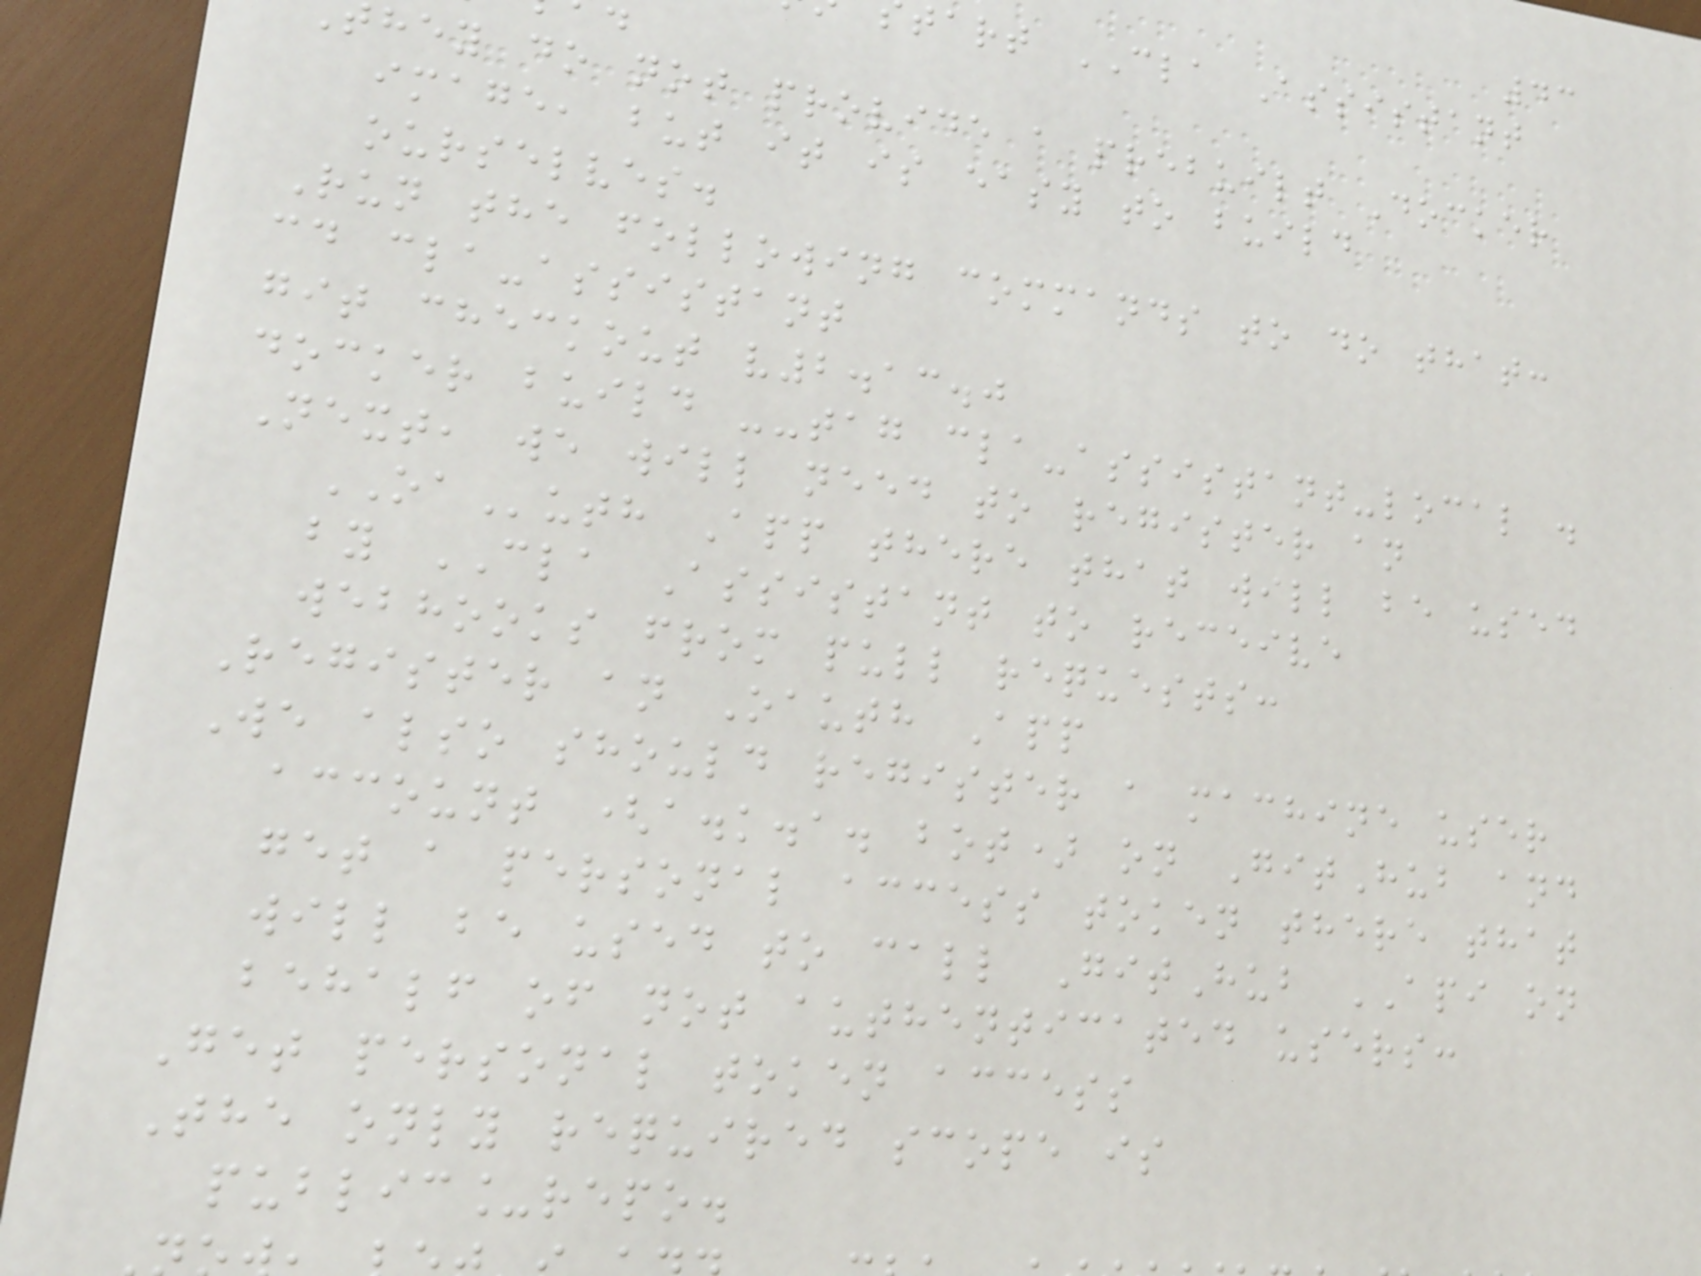43
tart CLA Assistant
hey do not provide a prebuilt Docker
image, but it is easy to build
ourselves.
Run the following commands to do that:
cd cla-assistant
git checkout v2.13.0
docker build --tag cla-assistant-local .
Next, we will need to register an
OAuth App there that will be used
by CLA Assistant to receive
webhooks from pull requests:
Register an Oauth App
We also should register a machine user
account (a.k.a. bot) on GitHub and
get a personal access token there that
will be used to call GitHub API on
behalf of not authenticated users:
Get personal token access
The only required scope is
public_repo.
